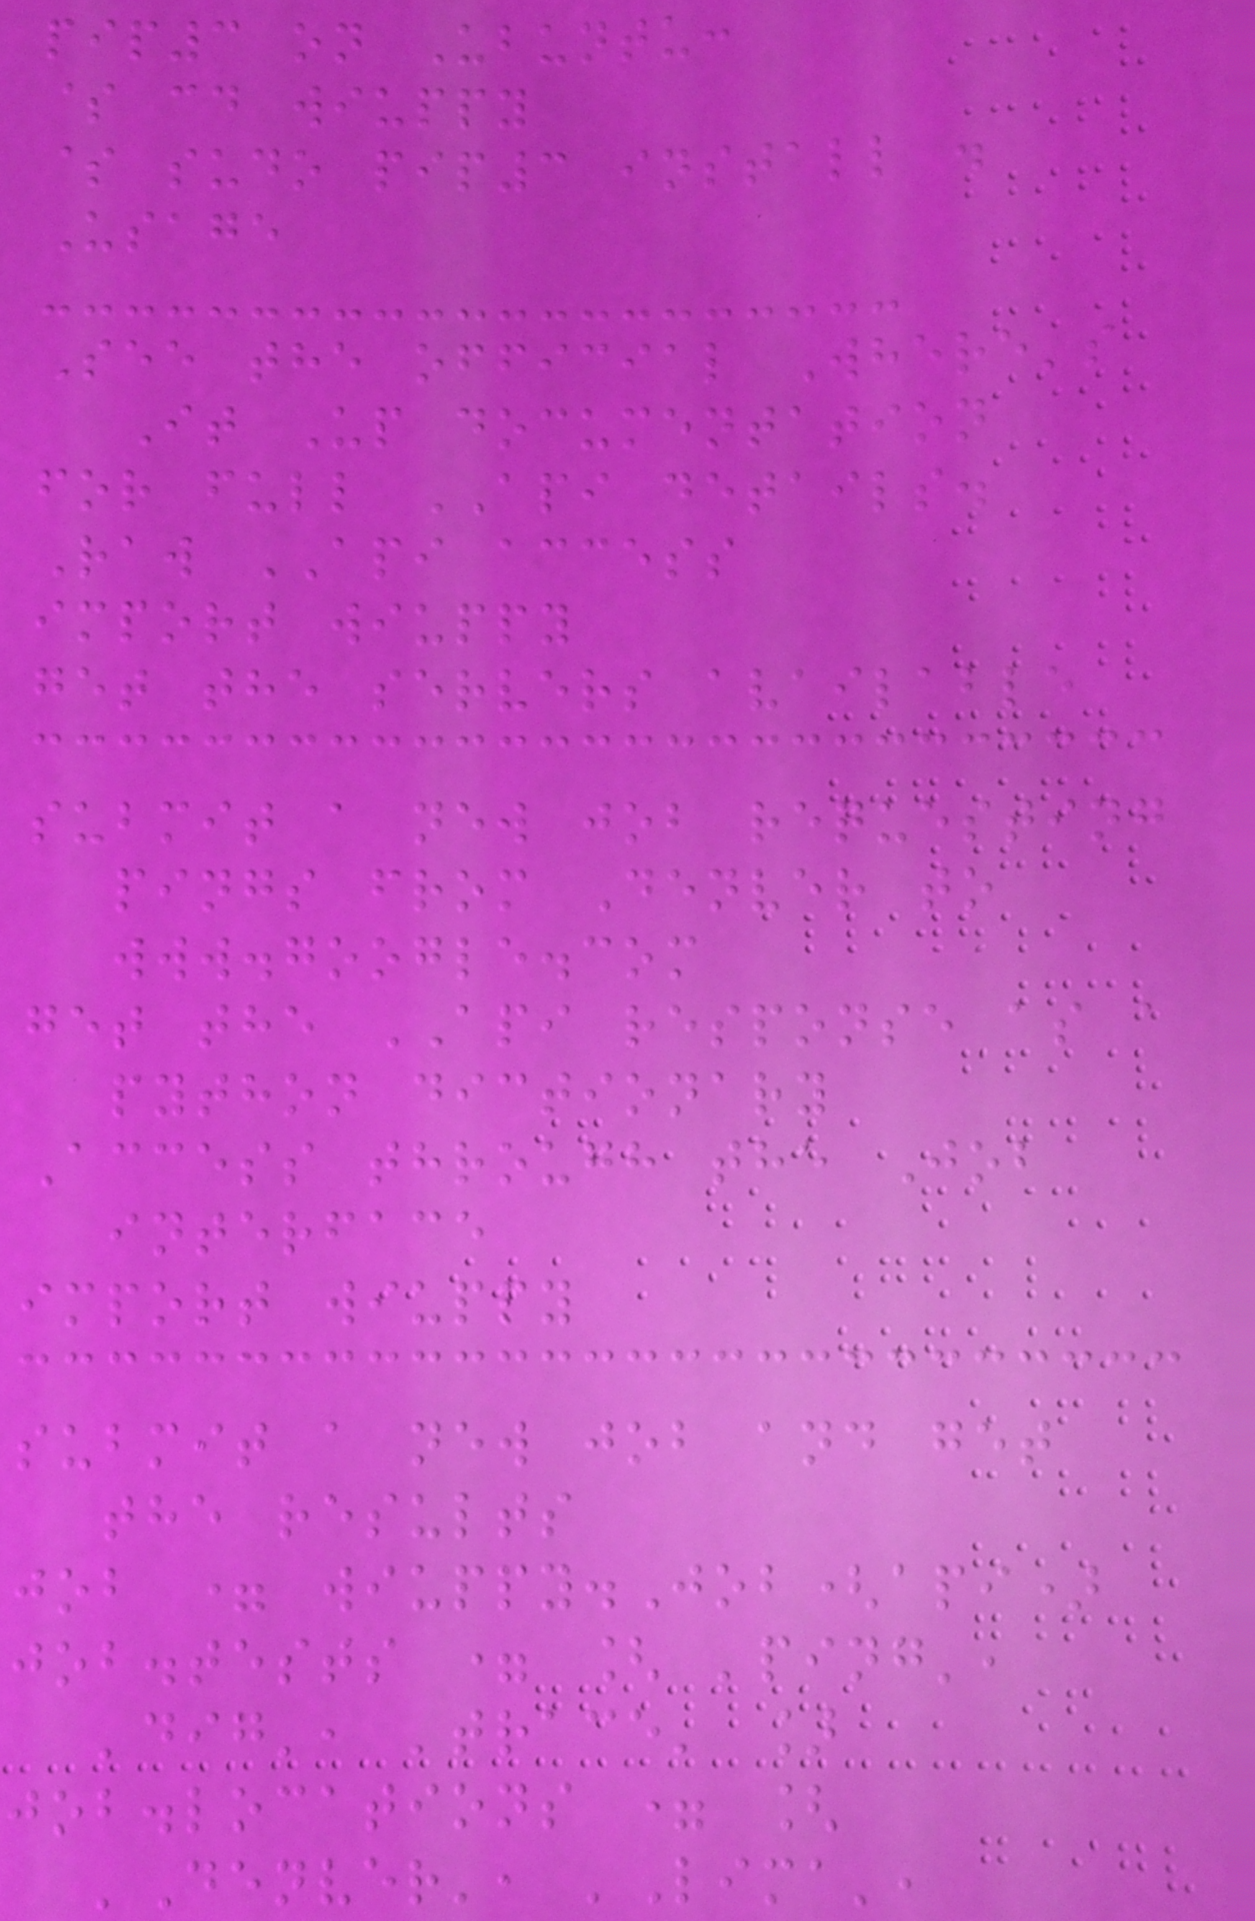pip3 on Ubuntu:
$ cd wiuppy
$ sudo pip3 install .
Usage
See the official Where's
It Up documentation
for full API details.
Raw API access
import wiuppy
get the servers available
submit a new job requesting
pings from Denver to
www.google.com
get the API response as a
python dictionary
Access through the Job
interface
import wiuppy
submit a new job and get
the results
job = wiuppy.Job(api)
job.tests = [ 'ping',
'dig', 'trace' ]
job.locations = [
'Denver', 'Lima',
